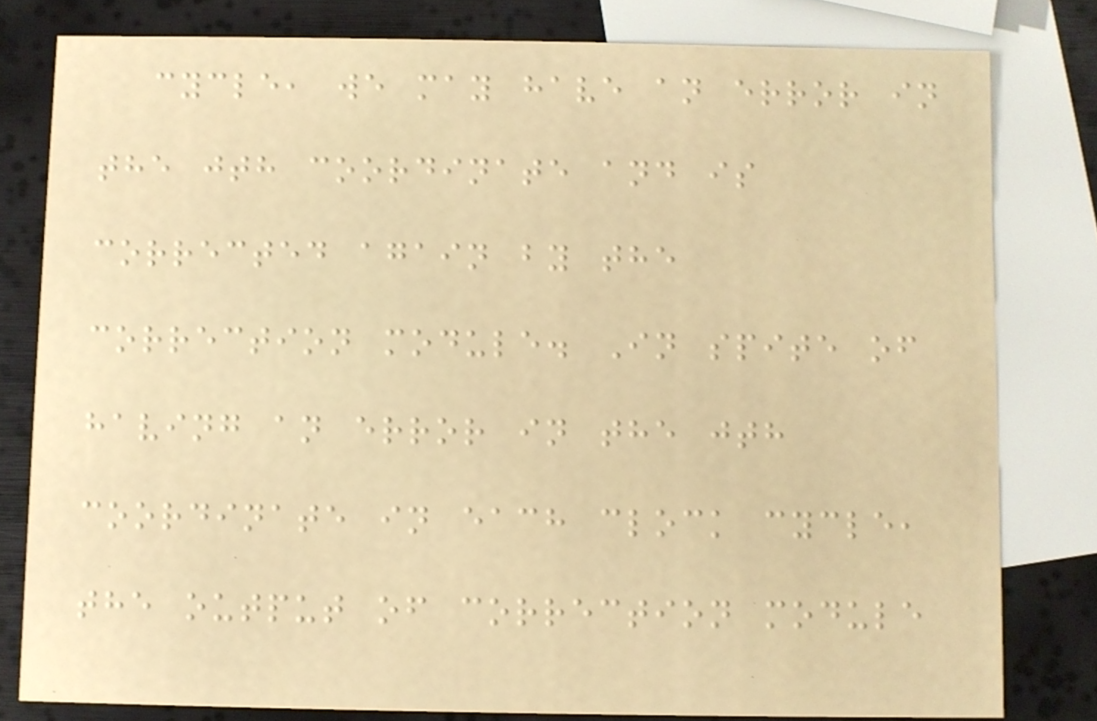cycle, we may have an error in
the jth coordinate and is
corrected again by the
correction module. In spite of
having an error in the jth
coordinate in each clock cycle,
the output of correction module
